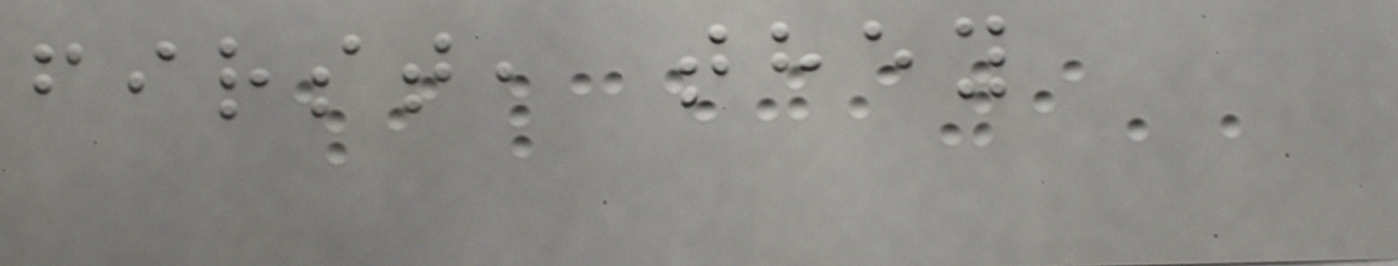first, they
